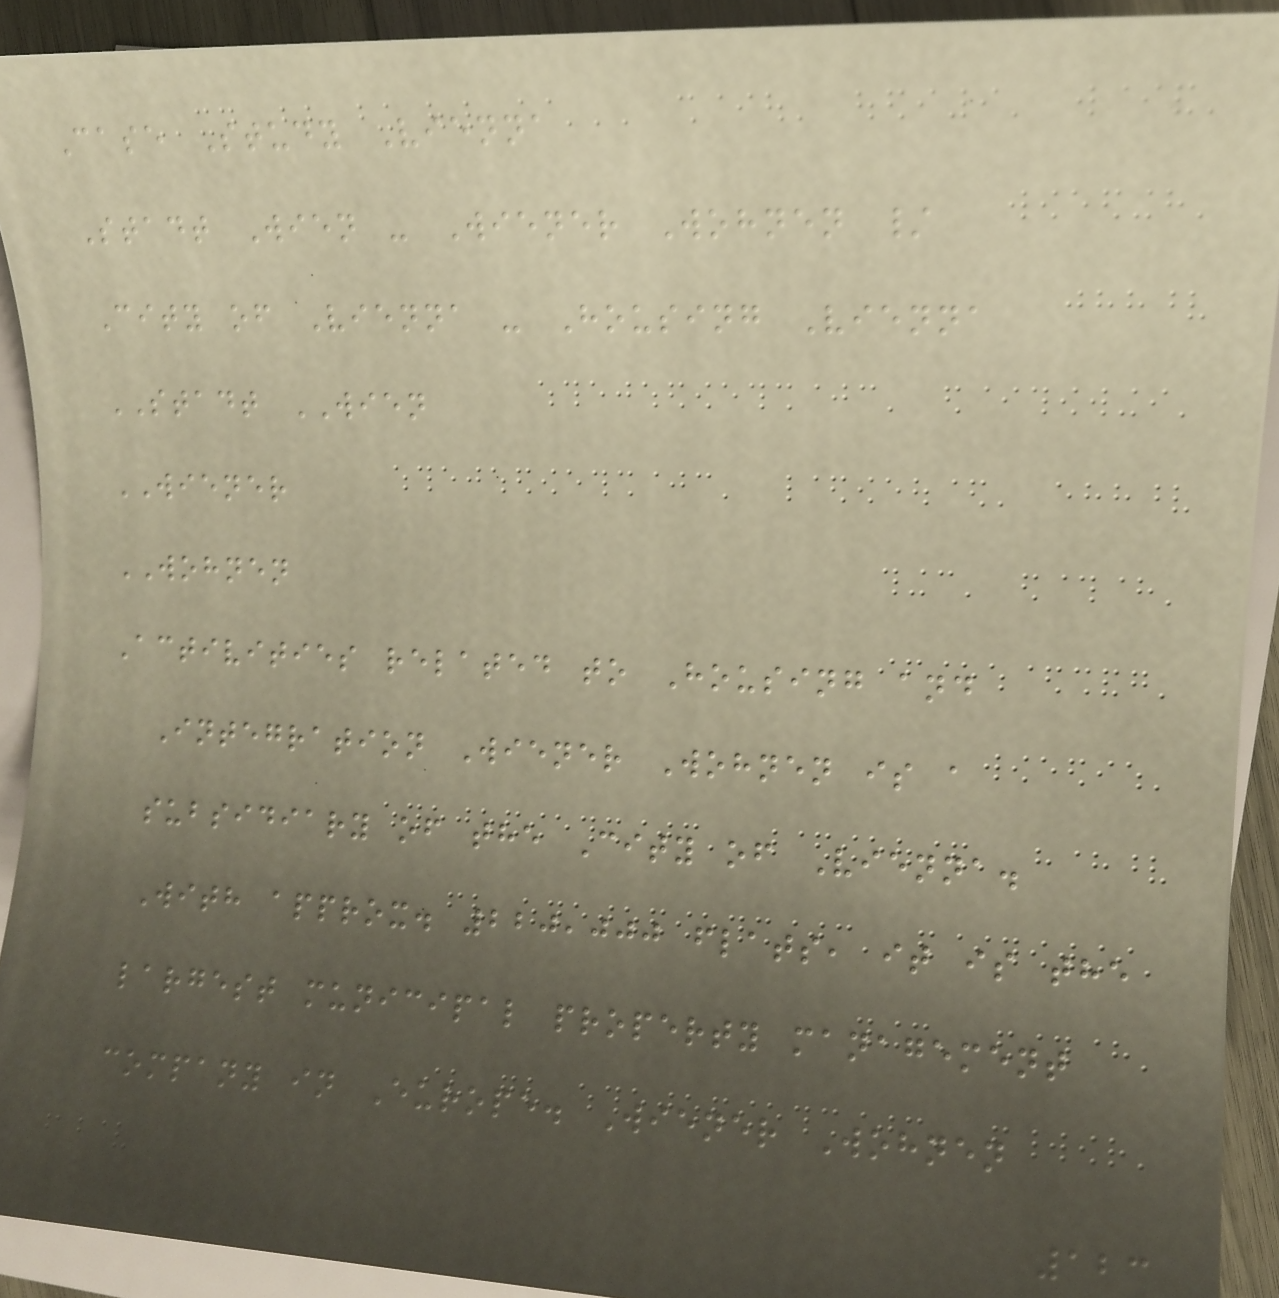Case Study Vienna
Stadt Wien - Wiener Wohnen /
City of Vienna - Housing Vienna
STADT WIEN
WIENER
WOHNEN
Activities related to Housing and
Integration Wiener Wohnen is a
subsidiary of the City of Vienna.
With approx. 220,000 flats, it is the
largest municipal property management
company in Europe. Wiener Wohnen
123
